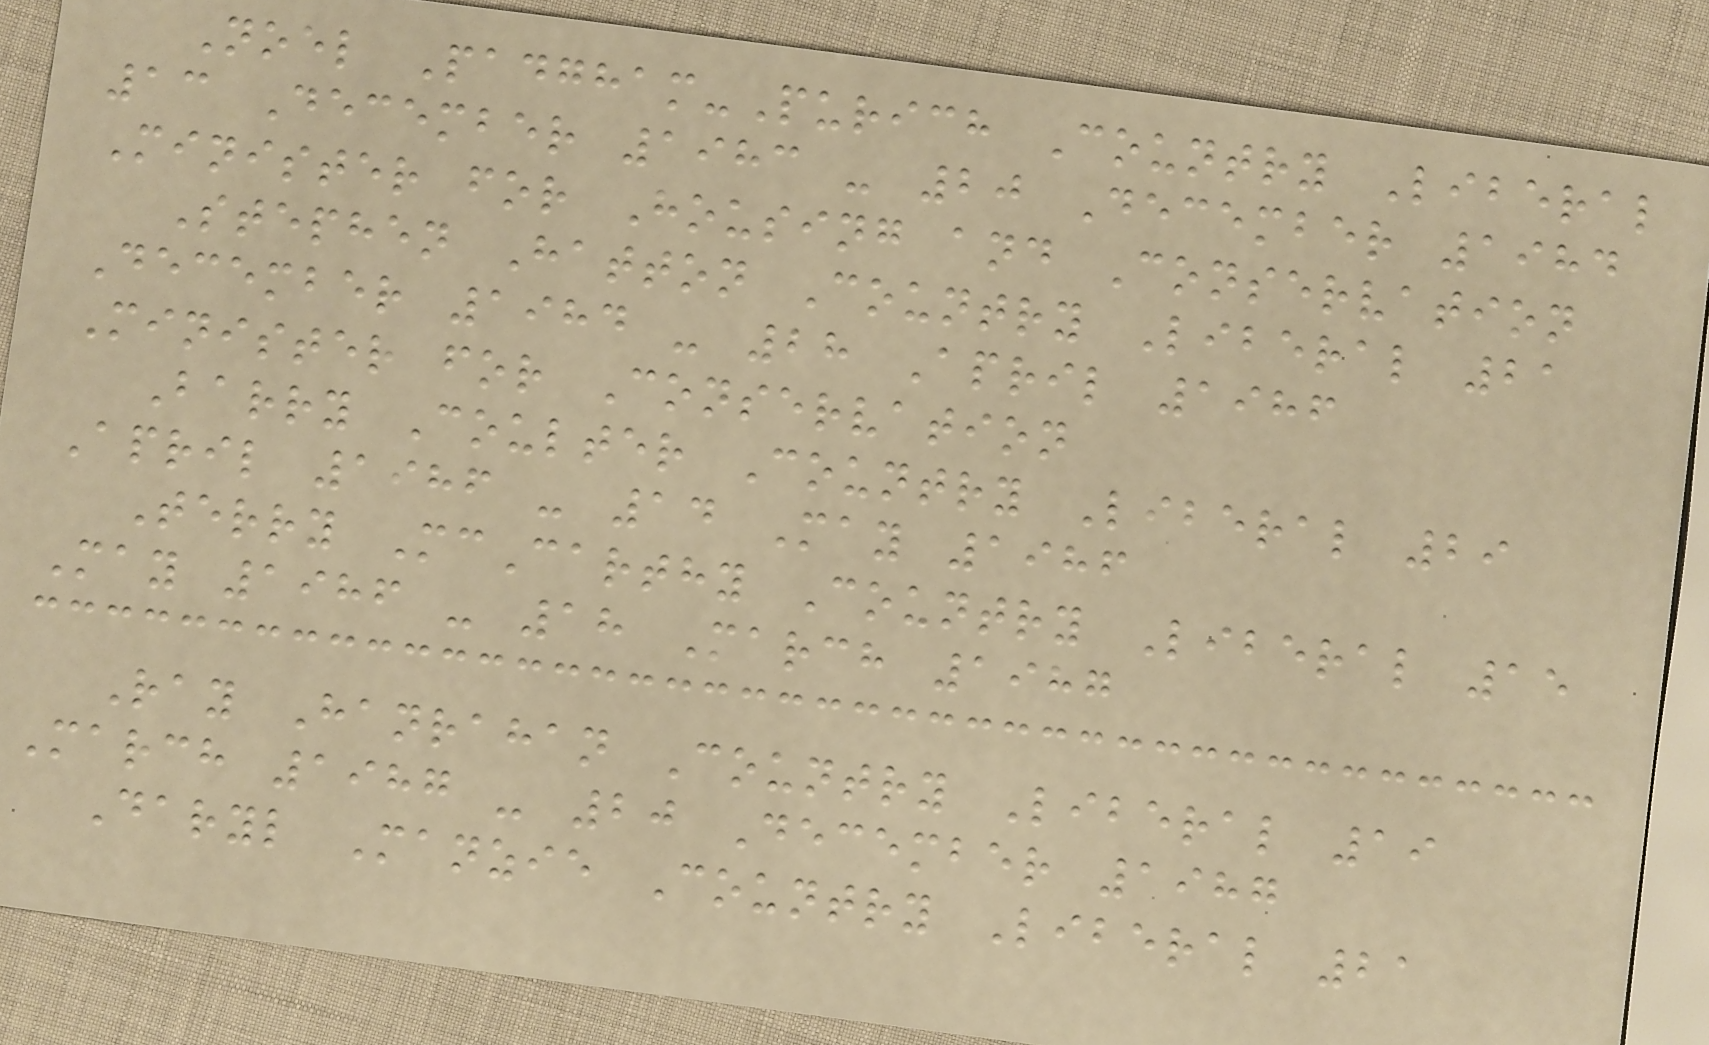Noel Padgham-Purich Country Liberal
13 December 1983 - 20 December 1984
Minister for Housing and Conservation
Stephen Hatton Country Liberal 21
December 1984 - 28 April 1986
Minister for Conservation
Barry Coulter Country Liberal 29
April 1986 - 14 May 1986
Terry McCarthy Country Liberal 15
May 1986 - 18 March 1987
Ray Hanrahan Country Liberal 19
March 1987 - 20 December 1987
Daryl Manzie Country Liberal 21
